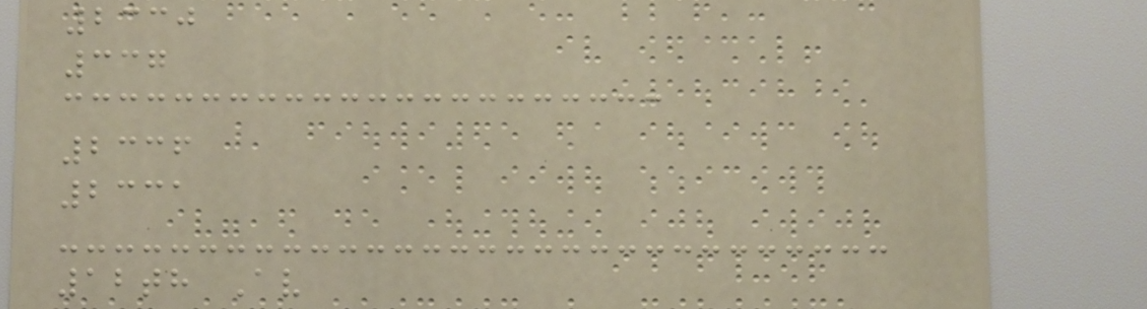2330
337
2336
2331
12th Av
